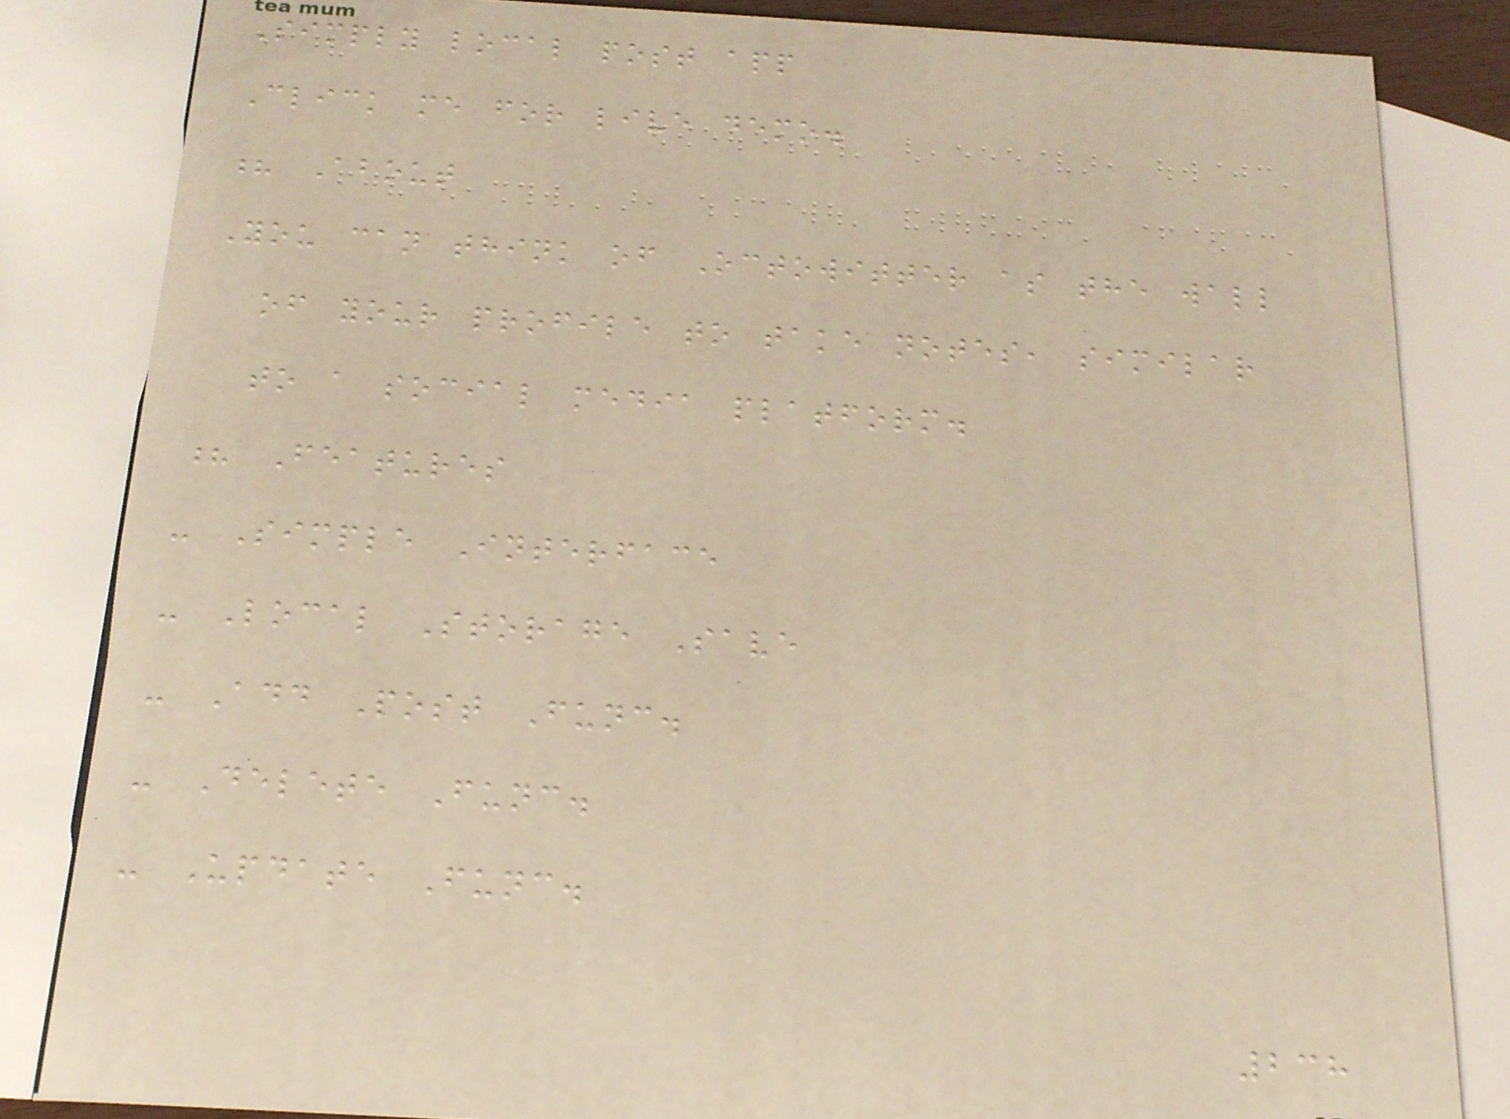Simply local post app
Click me for live demo.
? About
You can think of Octowitter as the wall
of your profile to take notes, similar
to a social media platform.
? Features
- Simple Interface
- Local Storage Save
- Add Post Func.
- Delete Func.
- Update Func.
238
